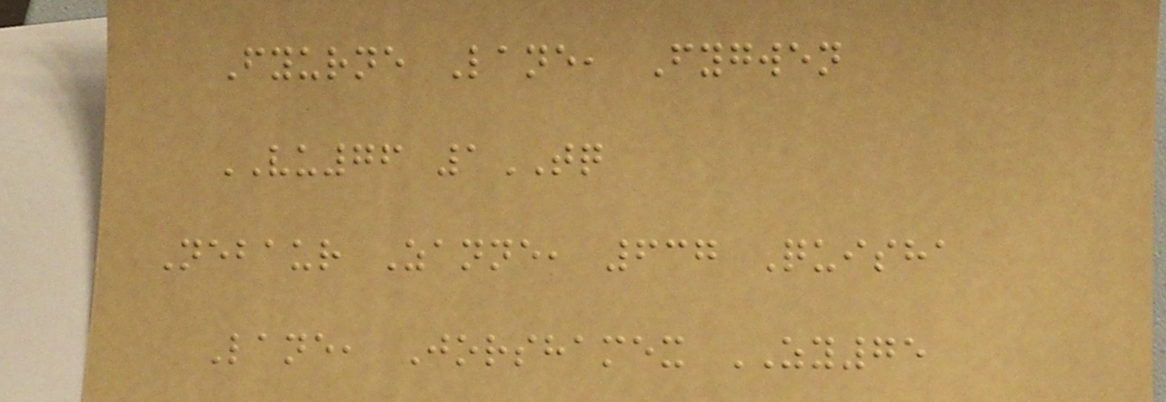Fyurne Lane, Fygwen
VU76 1TQ
Nebaur Zanne, 637 Quisha
Lane, Jorshamex ZY75
